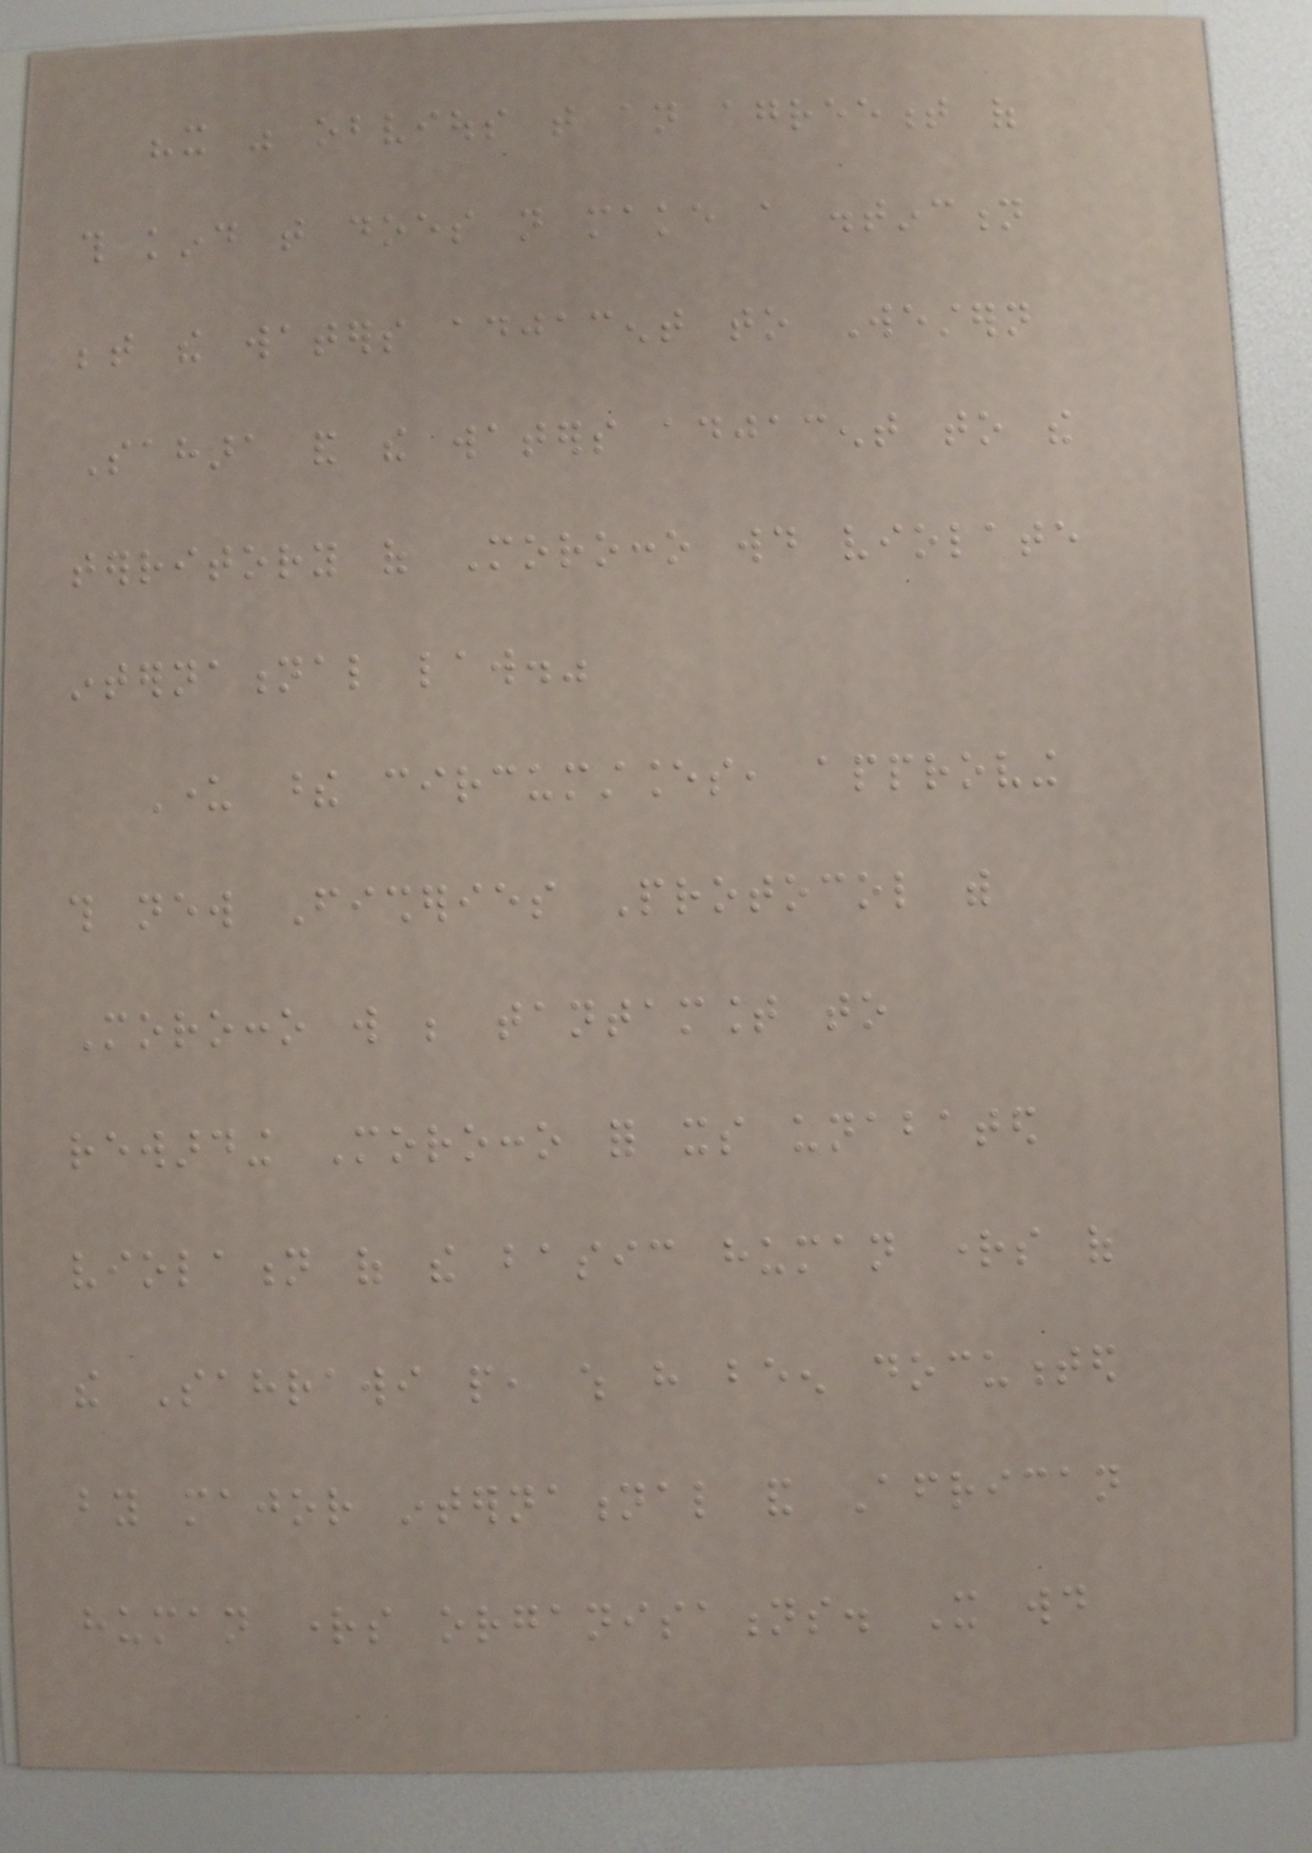"it was obvious that an agreement of
this kind that does not make a distinction
between the waters adjacent to Western
Sahara and the waters adjacent to the
territory of Morocco would violate
international law."
Under these circumstances, approving
this new Fisheries Protocol with
Morocco will be tantamount to
rewarding Morocco for its unabated
violation of the basic human rights of
the Sahrawi people, which have been documented
by major international and African
human rights organisations. It would
